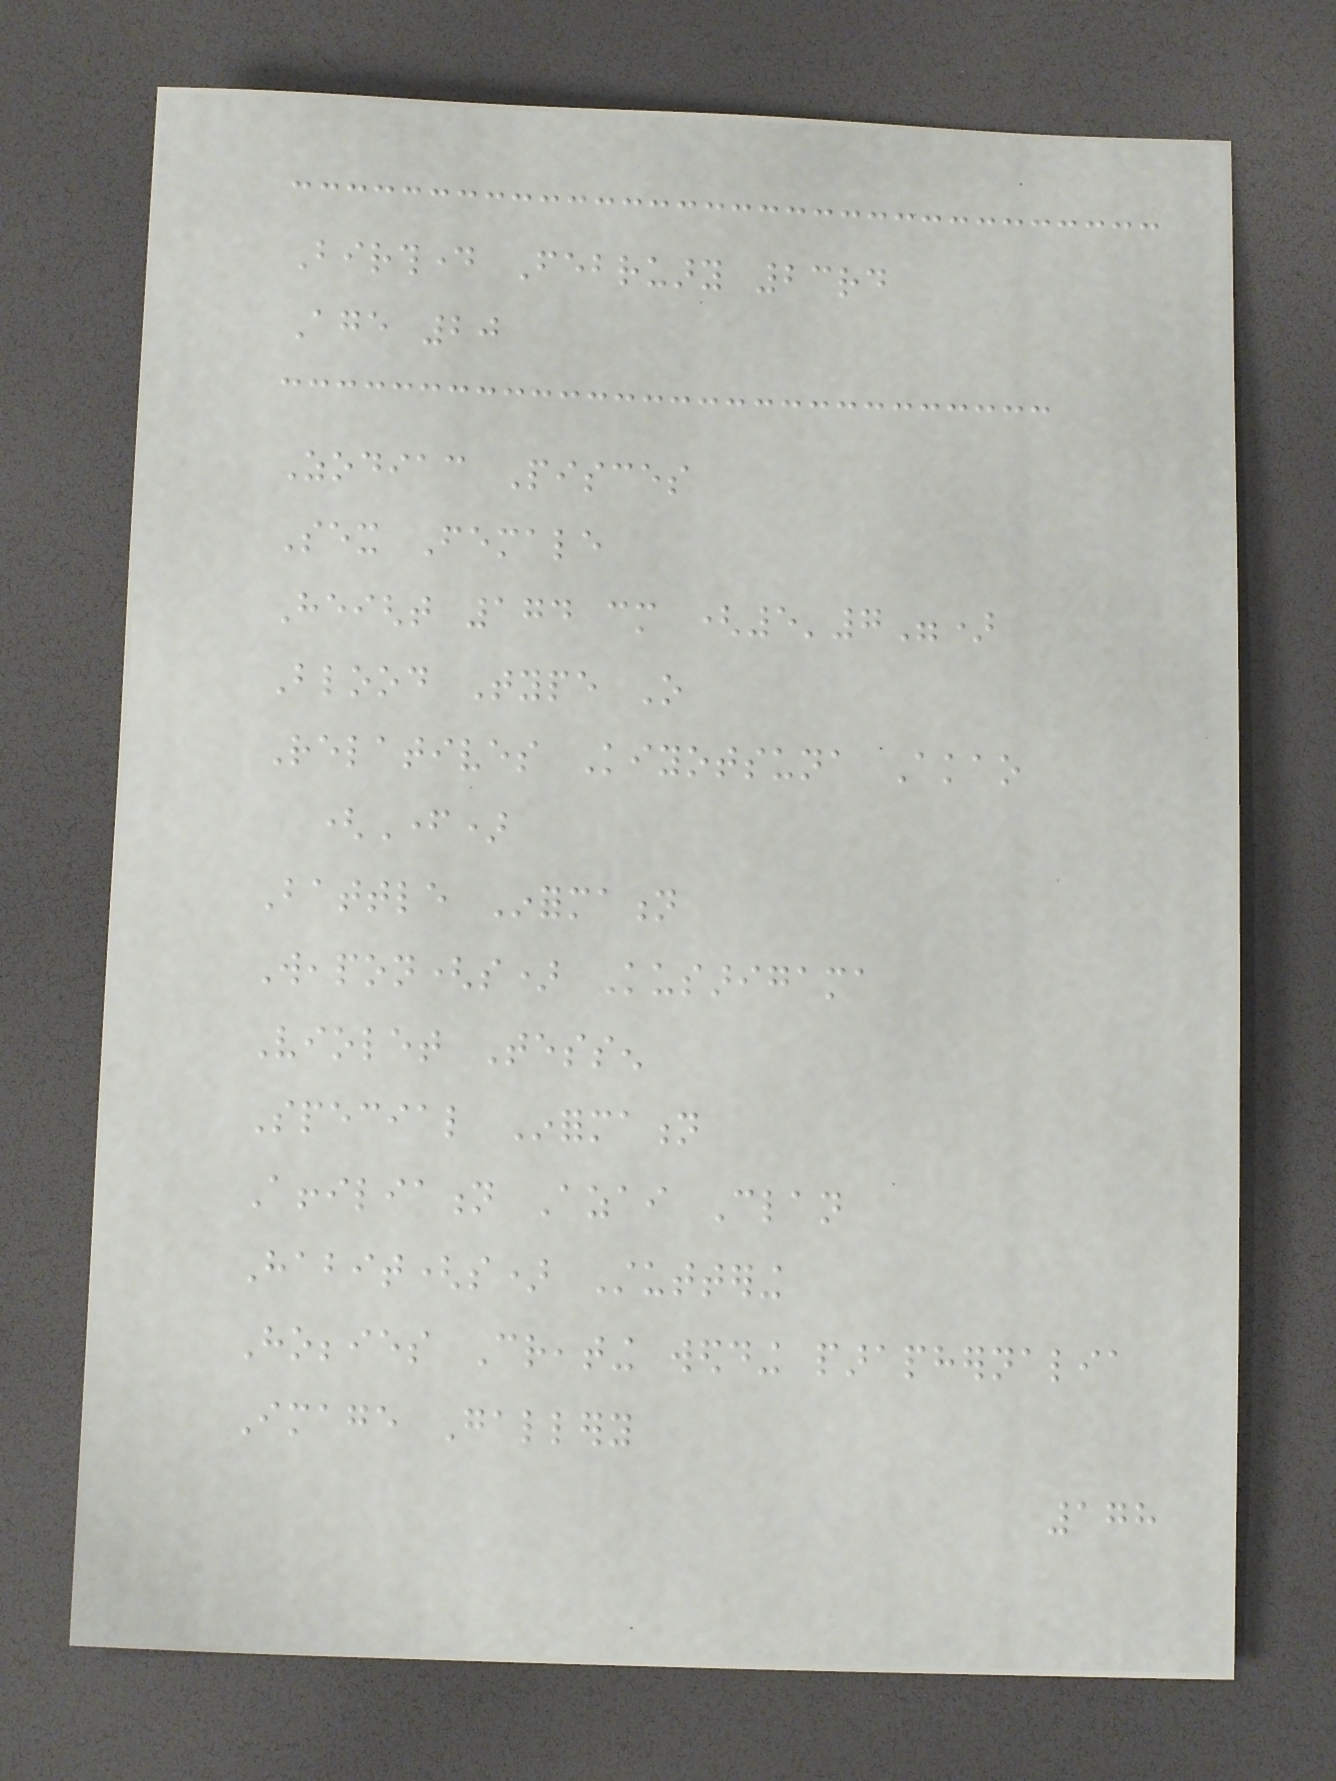Birthday February 23rd
Age 20
Zodiac Pisces
Sex Female
Height 174 cm (5'7")
Blood Type O
Relatives Kiyotsuna Akao
(Father)
Battle Information
Weapon(s) Kusarigama
Violet Tessen
Special Information
Affiliation Azai Clan
Habit(s) Stuttering
Hobbies Creating wedding paraphernalia
Image Gallery
178
